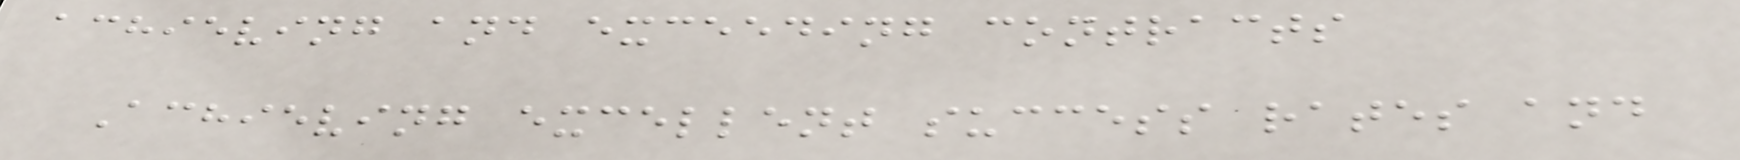achieving and exceeding contracts
Achieving excellent success rates and
